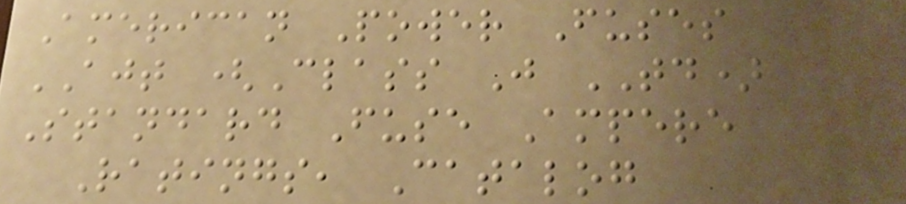American Power Fuses
AJT (Class J TD)
Standard Fuse Ampere
Ratings, Catalog
